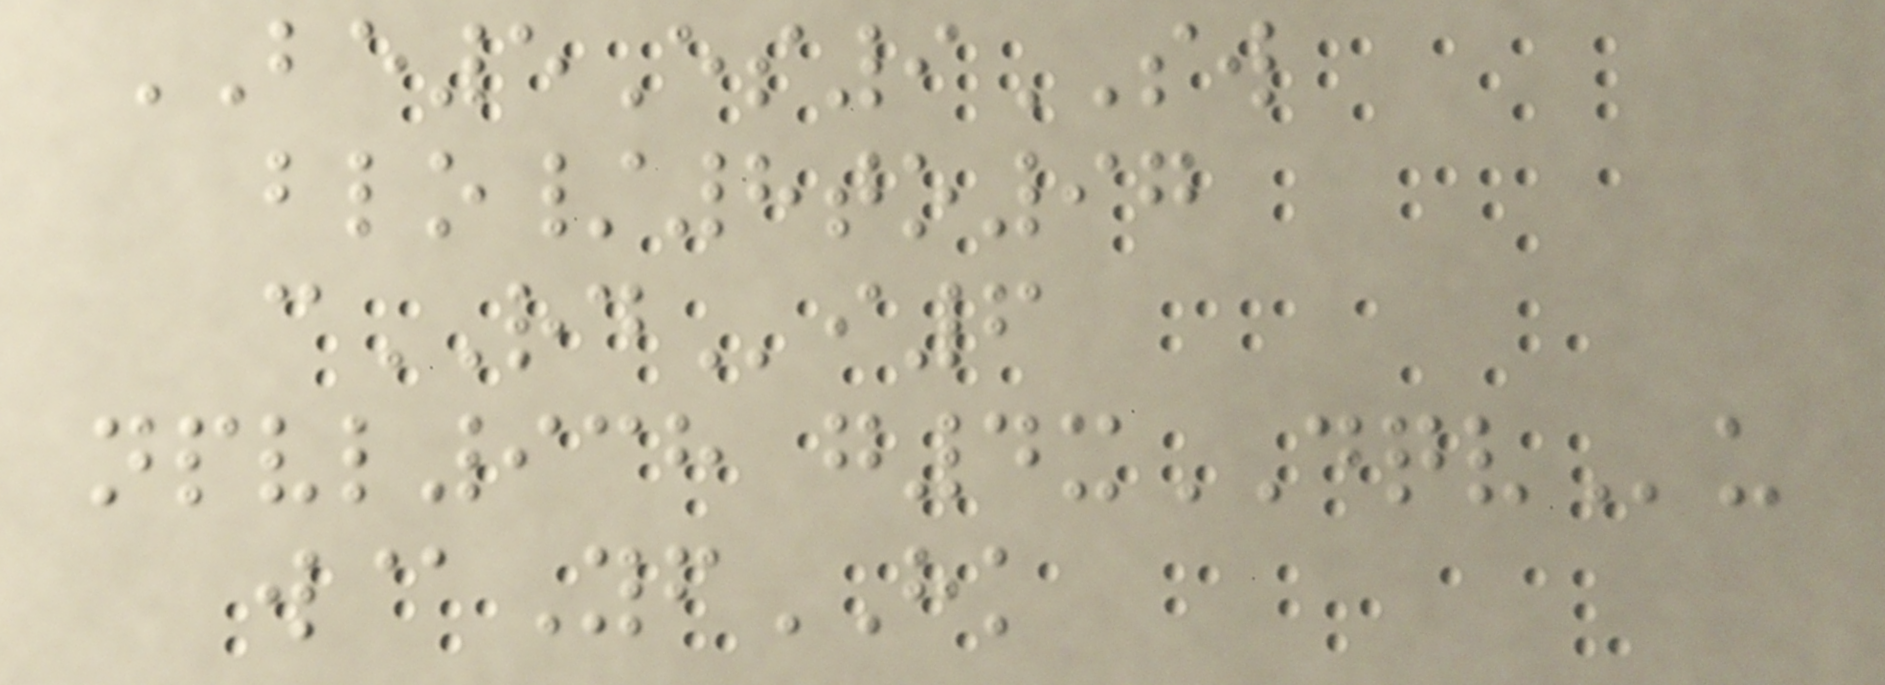BE5Es9SW
blo/8to97
cRDi6
npvl938 g4xDQVu
w@YfHK
